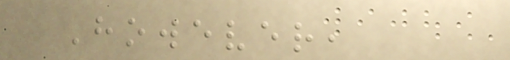However,
